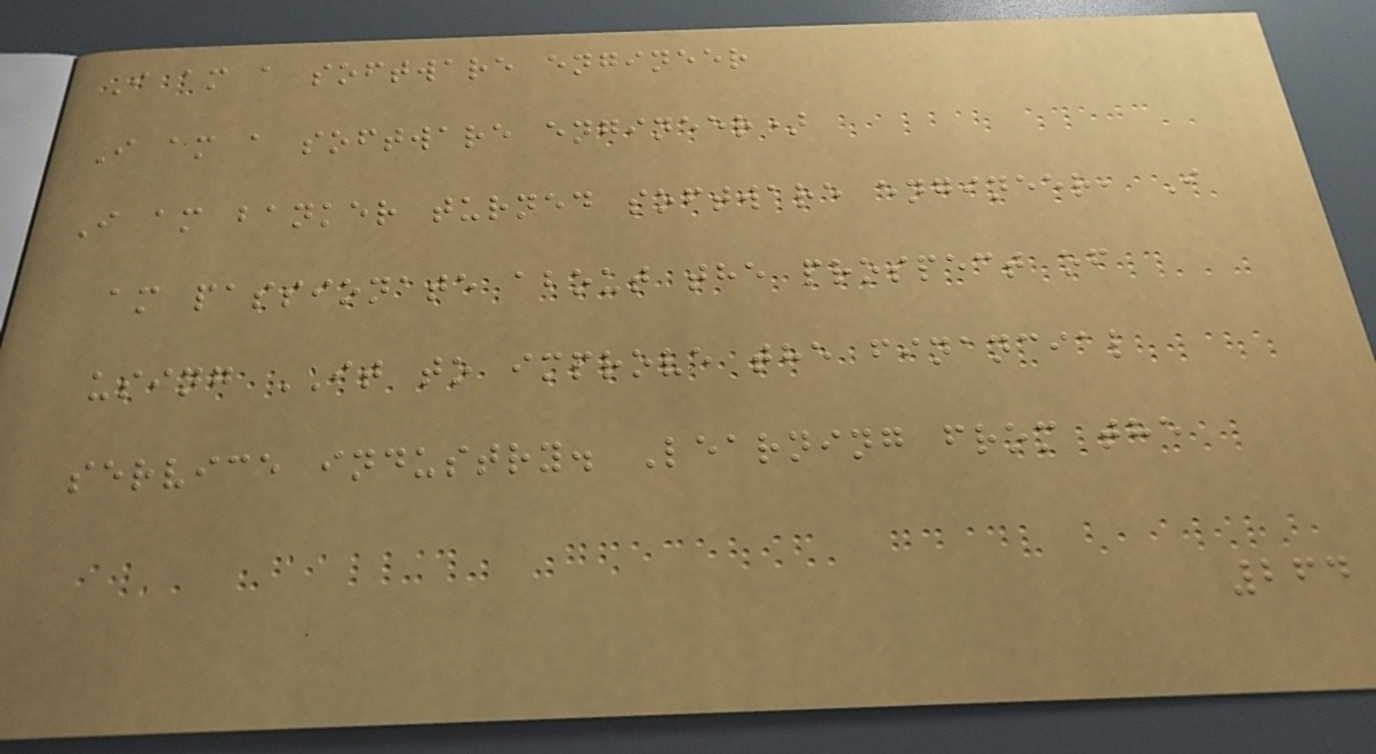I am a software engineer
I am a software engineer)
I am banker turned software engineer, I
am passionate about the prospect of
using IT to improve the financial
service industry. Learning from the
264
